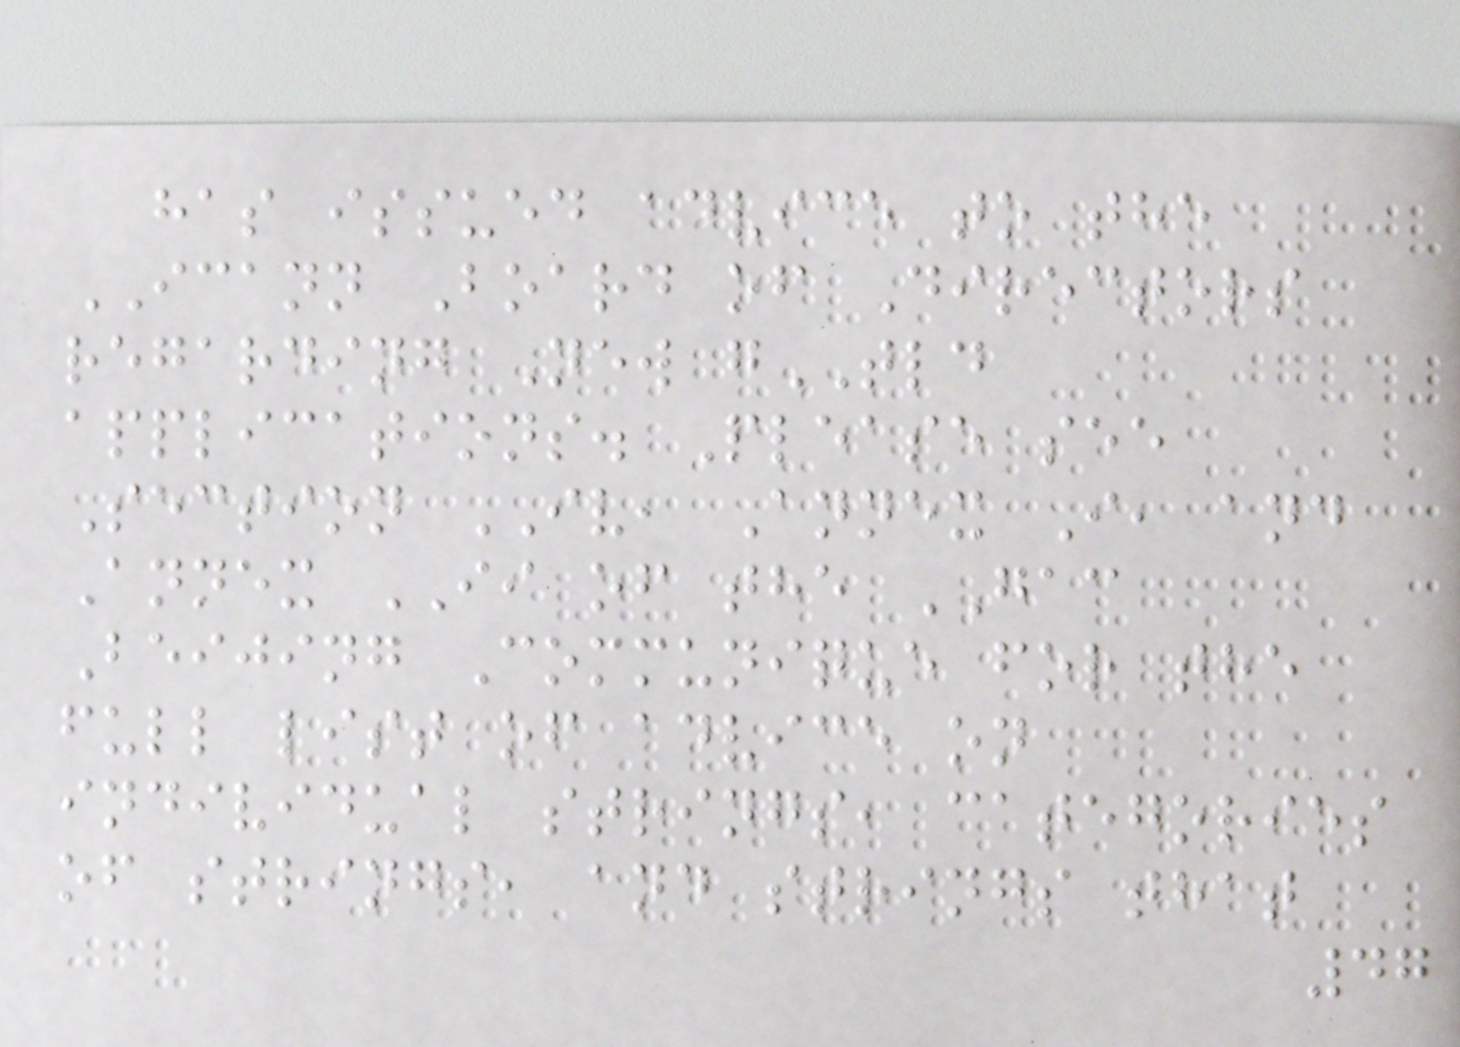has issued advice to the
ICANN Board of Directors
regarding New gTLD
applications. Please see
Section IV, Annex I, and
Annex II of the GAC
Beijing Communique for the
full list of advice on
individual strings, categories
of strings, and strings that
47
